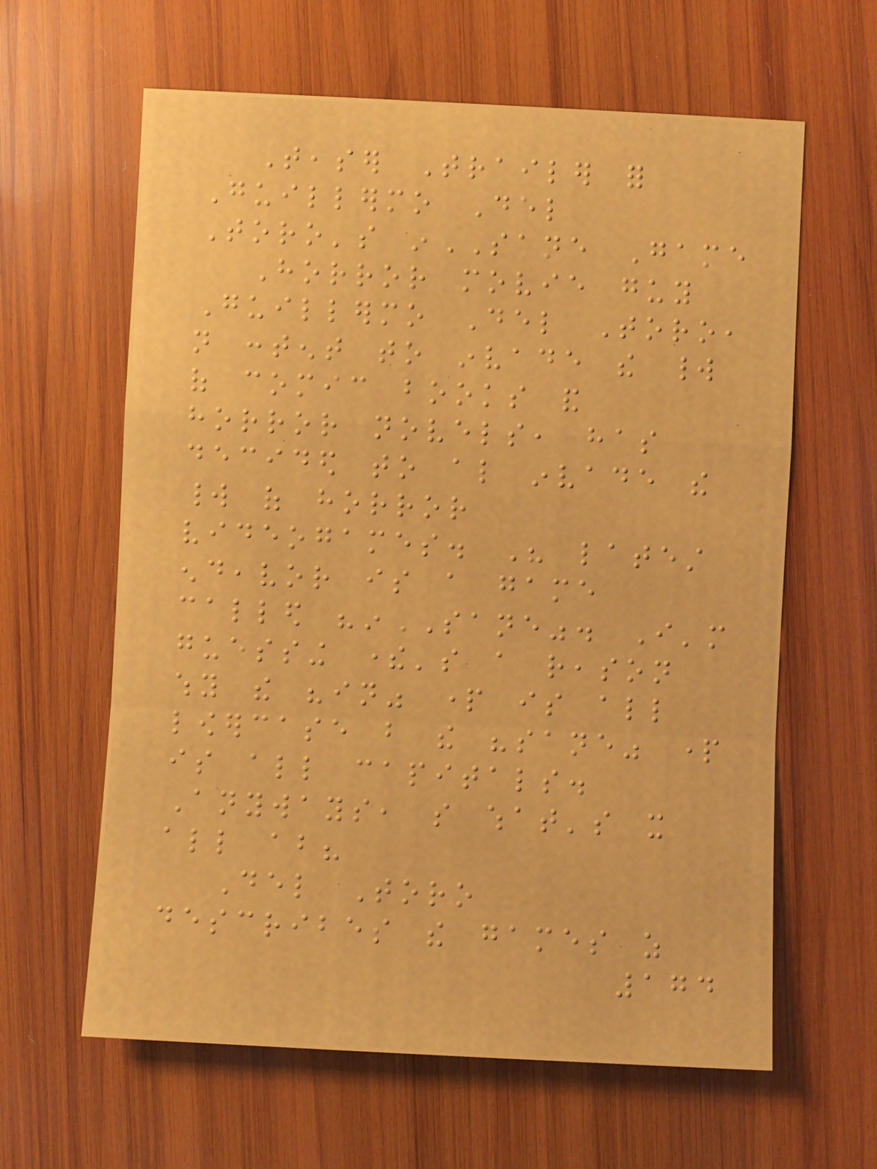Teaser Trailer for
Guillermo Del
Toro's inSANE Game
Horror movie guy
Guillermo Del Toro,
not content to invade the world
of comic books and
horror novels, has
decided to also invade the
world of horror
videogames. His latest
endeavor is a game
called "inSANE". I'm
guessing there's a reason
why the "in" part is all
lowercase but the "sane" part
is all capitals.
Anyways, so what's it
all about?
Del Toro
describes the games as
174
